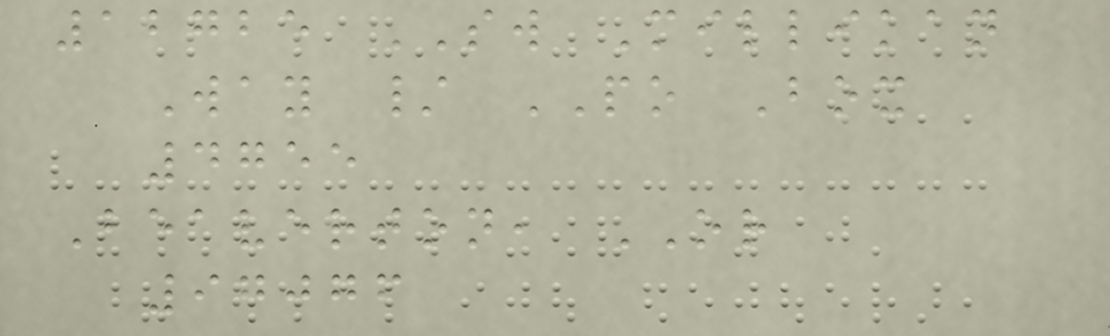12725 SW Millikan
Way / PO Box
4755
Beaverton, OR
97076
